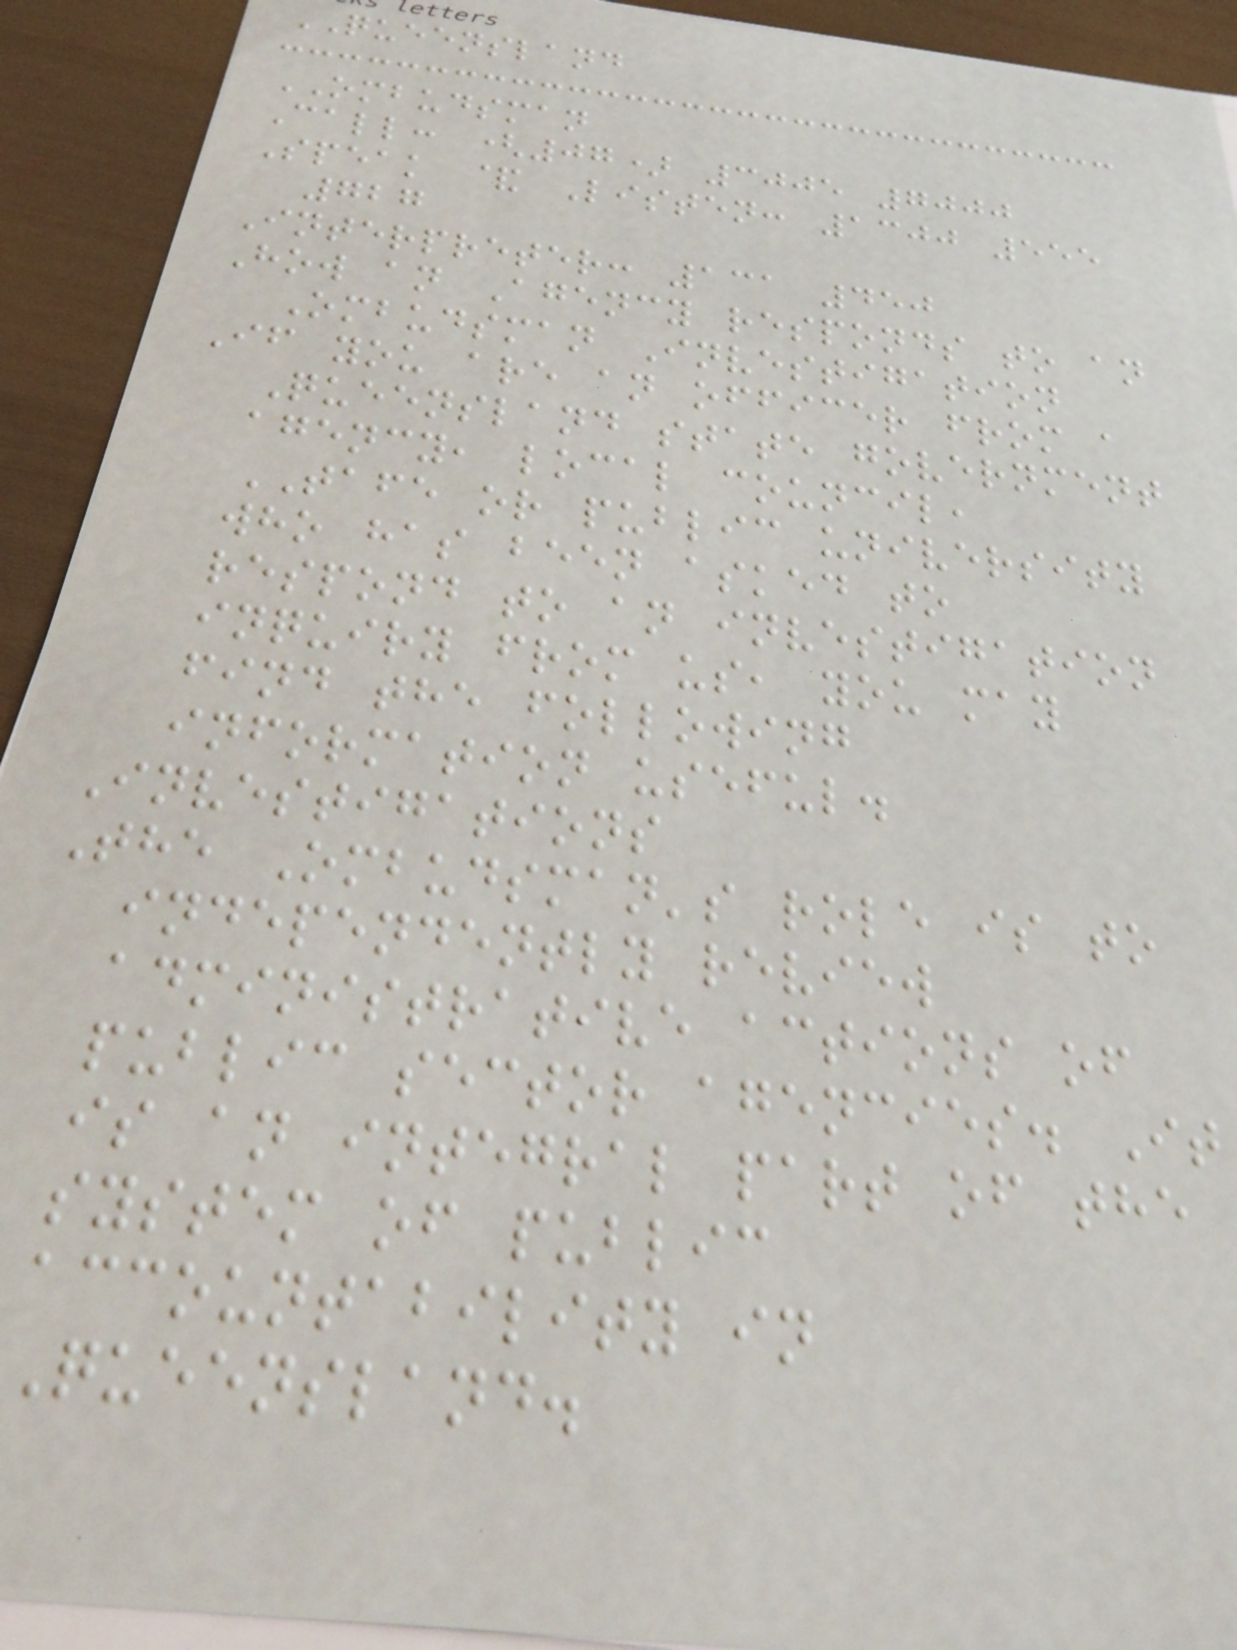QUEENSLAND
OMBUDSMAN
Call: (07) 3005 7000
Speak & Listen: 1300 555
727
Interpreter: 131 450
How an Agency responds to an
Ombudsman Investigation
If you are an officer from a
Queensland state government
agency, local council,
TAFE or public university
who has been asked to
respond to an investigation
inquiry from us, you may
find the following
information useful.
Investigations
The Ombudsman's role is to
independently review
administrative actions of
public sector agencies. It
is an integral part of the
system of public
accountability in
Queensland.
